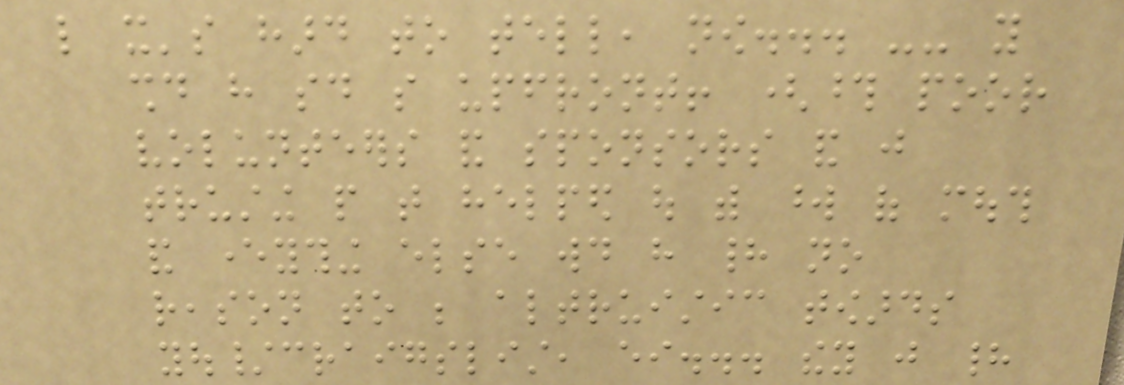like it's hard to tell, now... -- you
should have said so upfront! (those poor
volunteers and sponsors and just
trusting people that helped out with word of mouth
and everything else would have had no
reason to be altruistic towards
you/craigslist, either... they just had
